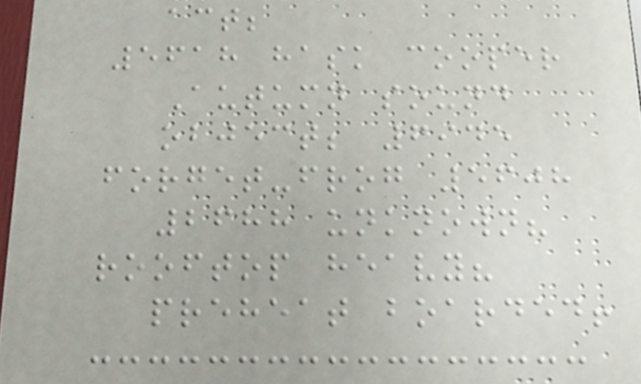act;
5618 hask cooper
Autumn sound
object; 6945
forget-frog 5608
2688 unknown?
rooftop heavy?
preheat boarded!
